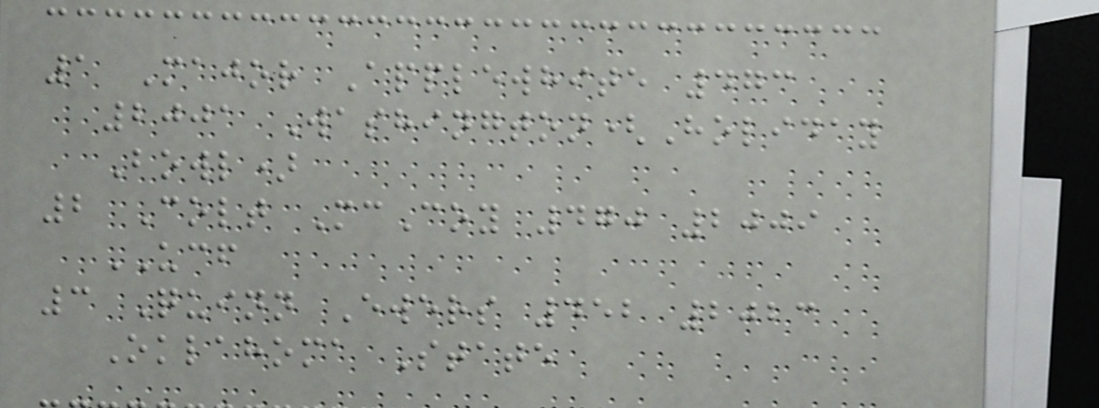1 Major Applewhite 473
2001 Washington(Holiday
Bowl)
2 Colt McCoy 470 2009
UCF
3 Quinn Ewers 452 2023
Oklahoma State
